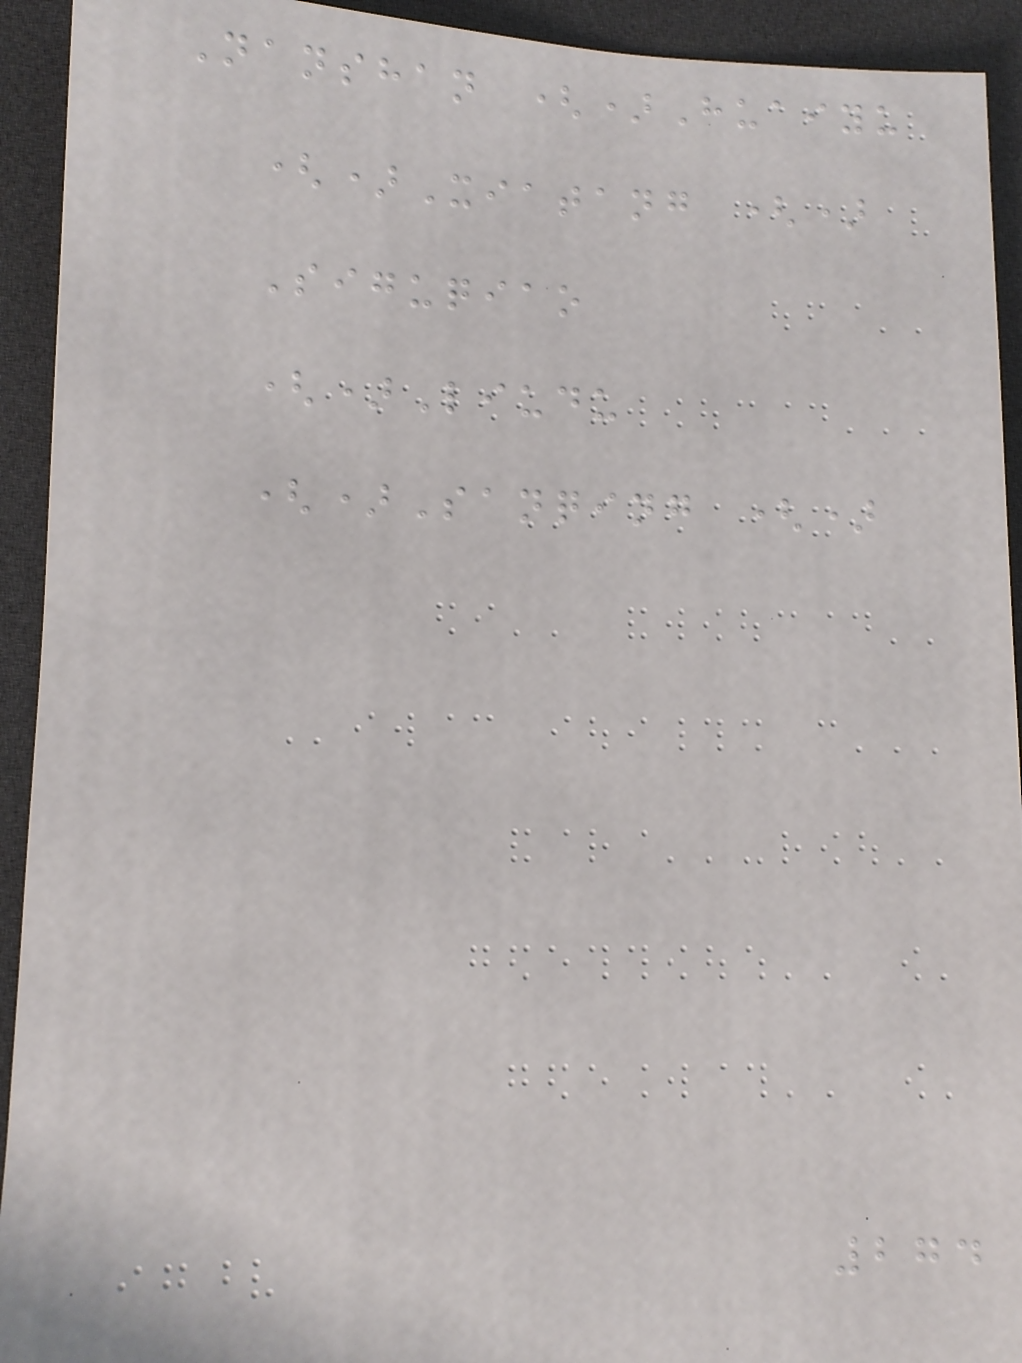Nanshan ()Huaiyu
()Xiatang ()
Siguqiao
()Liudu
()Sanqing ()
274
